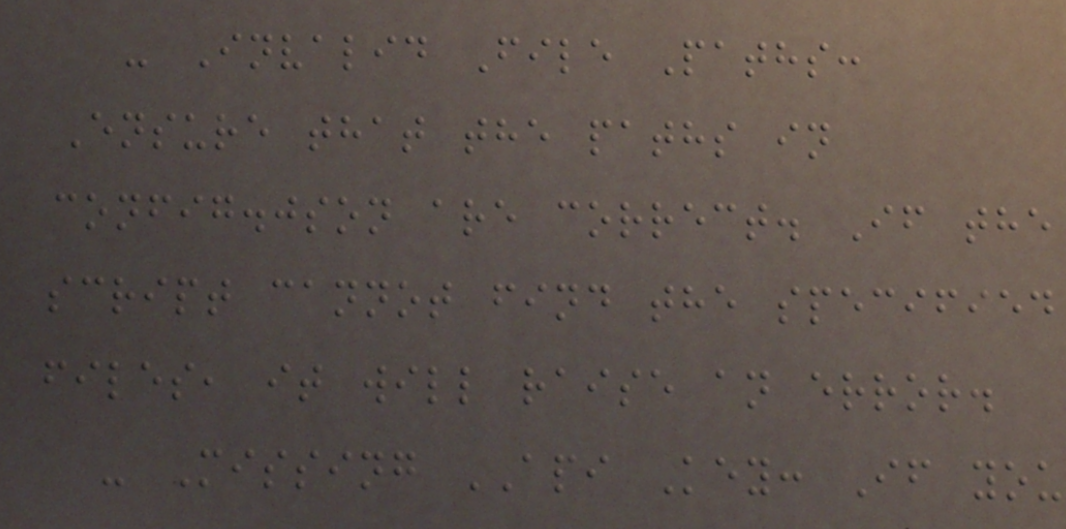- Invalid File Paths:
Ensure that the paths in
config.json are correct. If the
script cannot find the specified
files, it will raise an error.
- Missing API Key: If you
